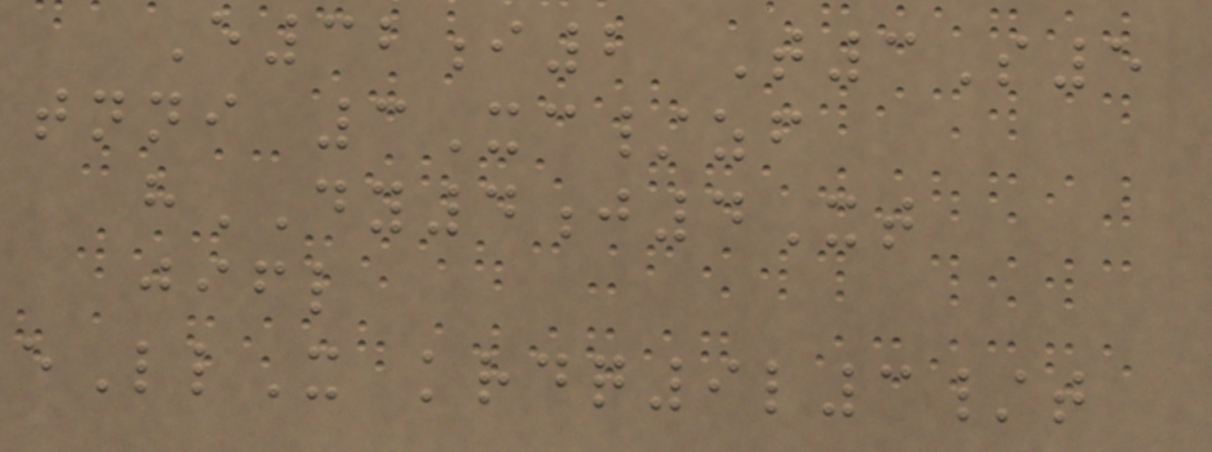E32i2 T3S5
tnni 3Xc/zf
hDY4j4Xt
jifl
eLlX krdq9l3/t
